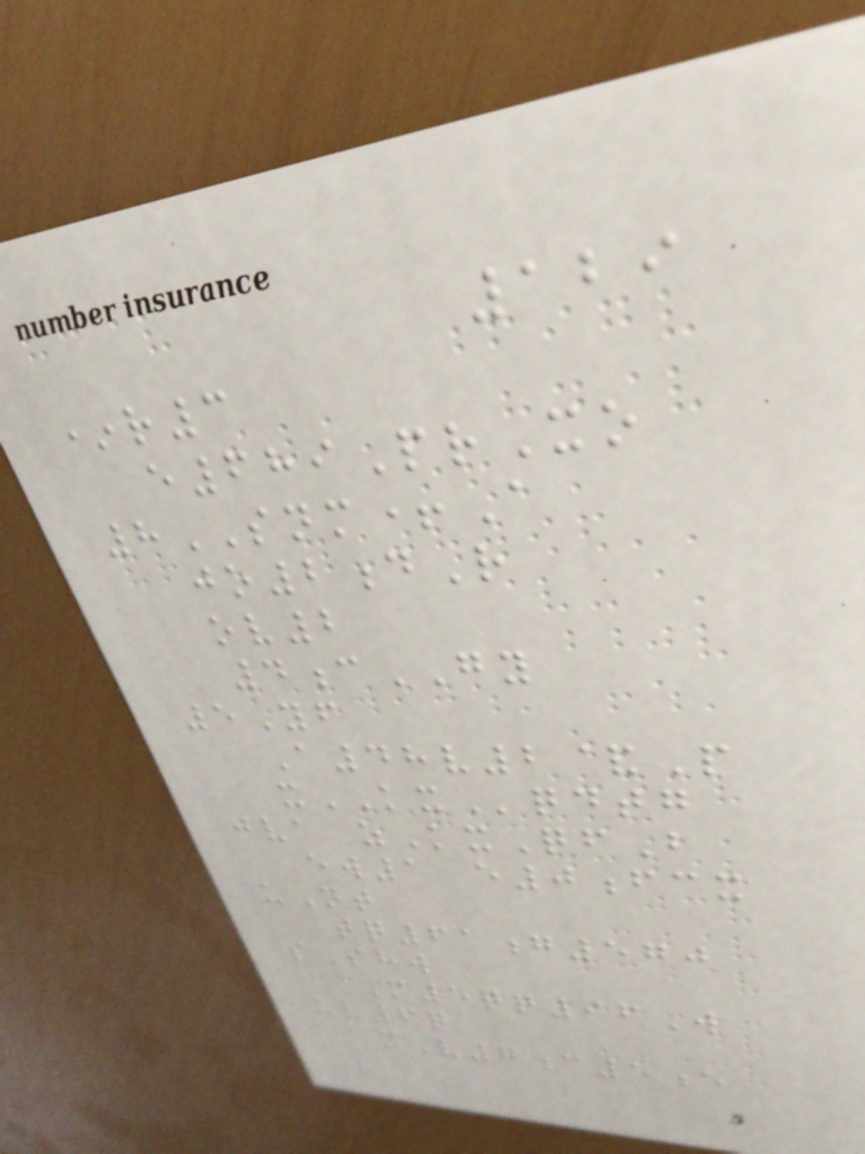129
*r3
e689PrXo
8SNM+A
jo2dR
ov2
4cGY
5Yf
A48v2&P
xKXqdtg
jva zKxQfB
ew1 e0fcx
uNt
tq61g570
sShw
M5qq96W
uv6q
xV7c5e
